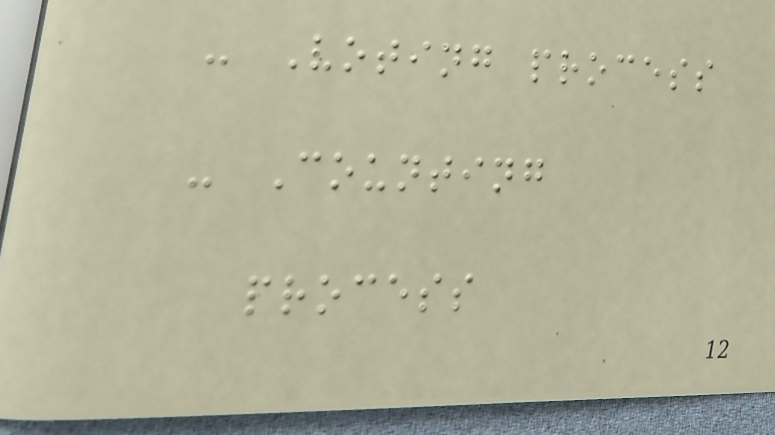- Voting process
- Counting
process
